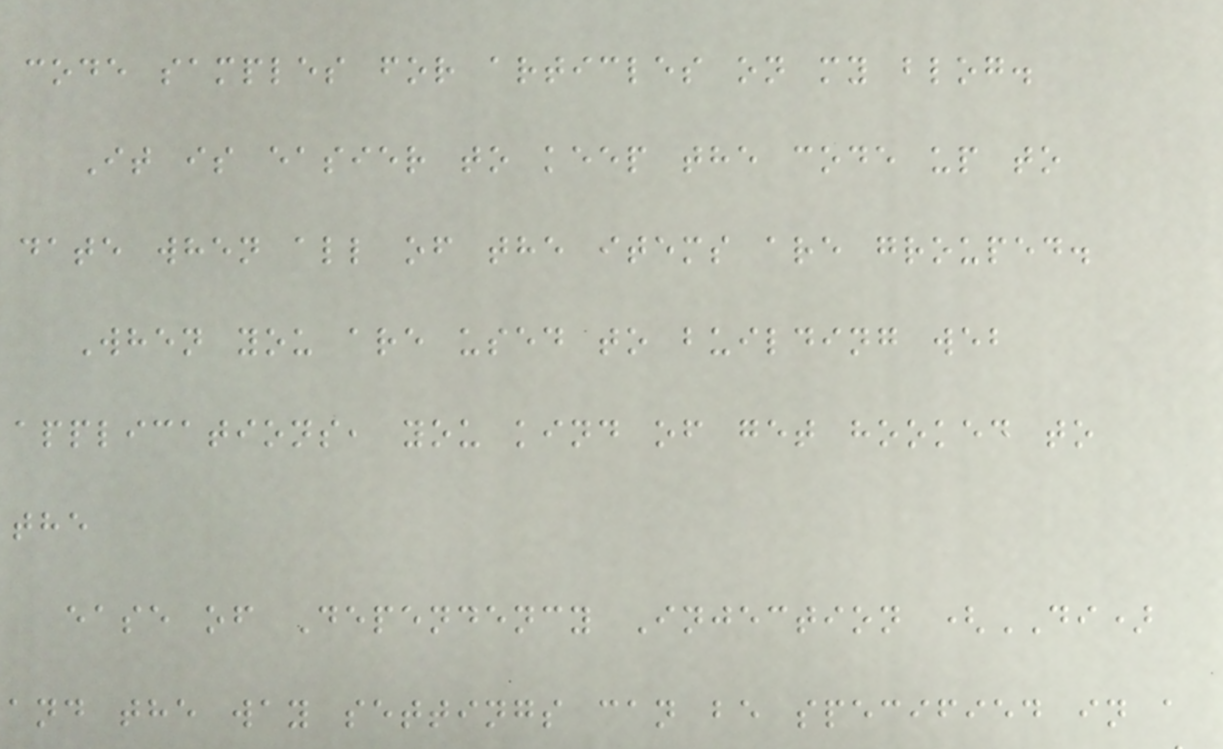code samples for articles on my blog.
It is easier to keep the code up to
date when all of the items are grouped.
When you are used to building web
applications, you kind of get hooked to
the
ease of Dependency Injection (DI)
and the way settings can be specified in a
